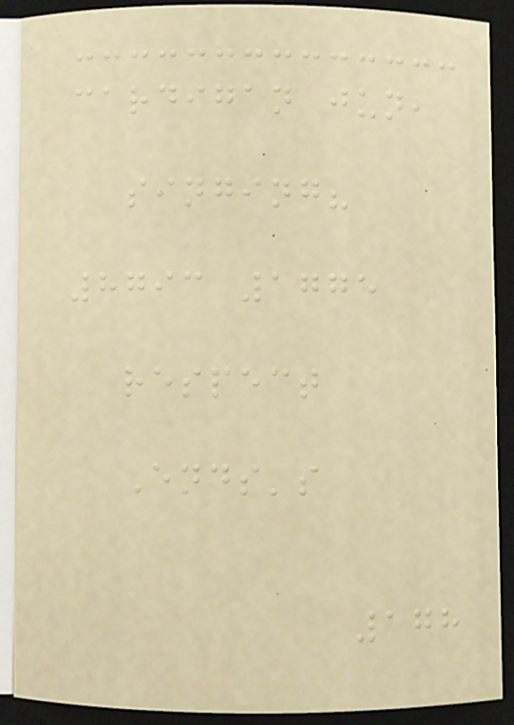cardigan jun,
singing?
8793 1775
respect
Ends's
178
